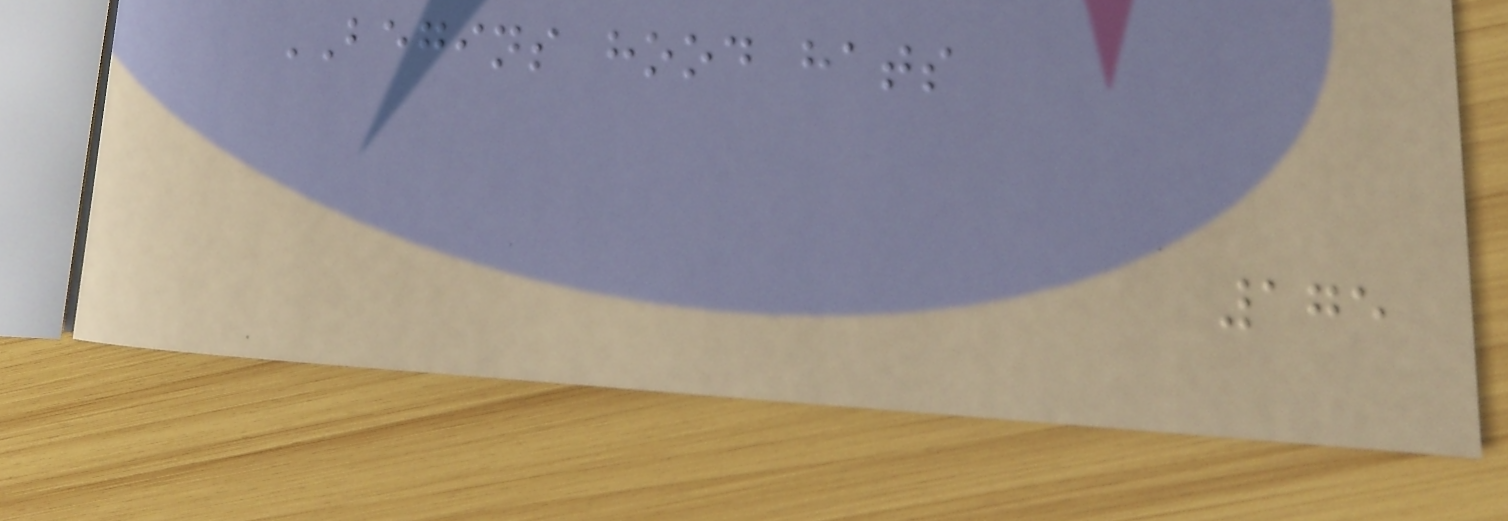BEGINS hood hats
175
